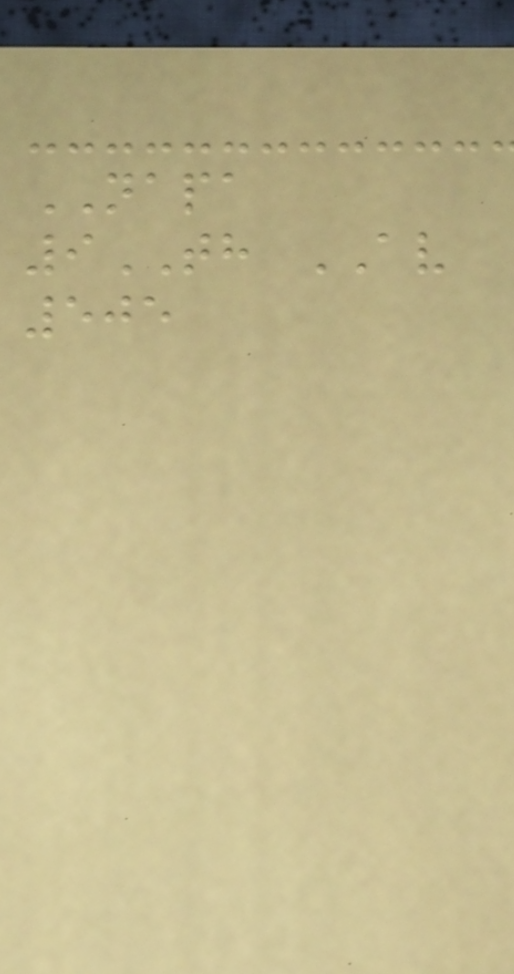NAPA
9TH AV
505
